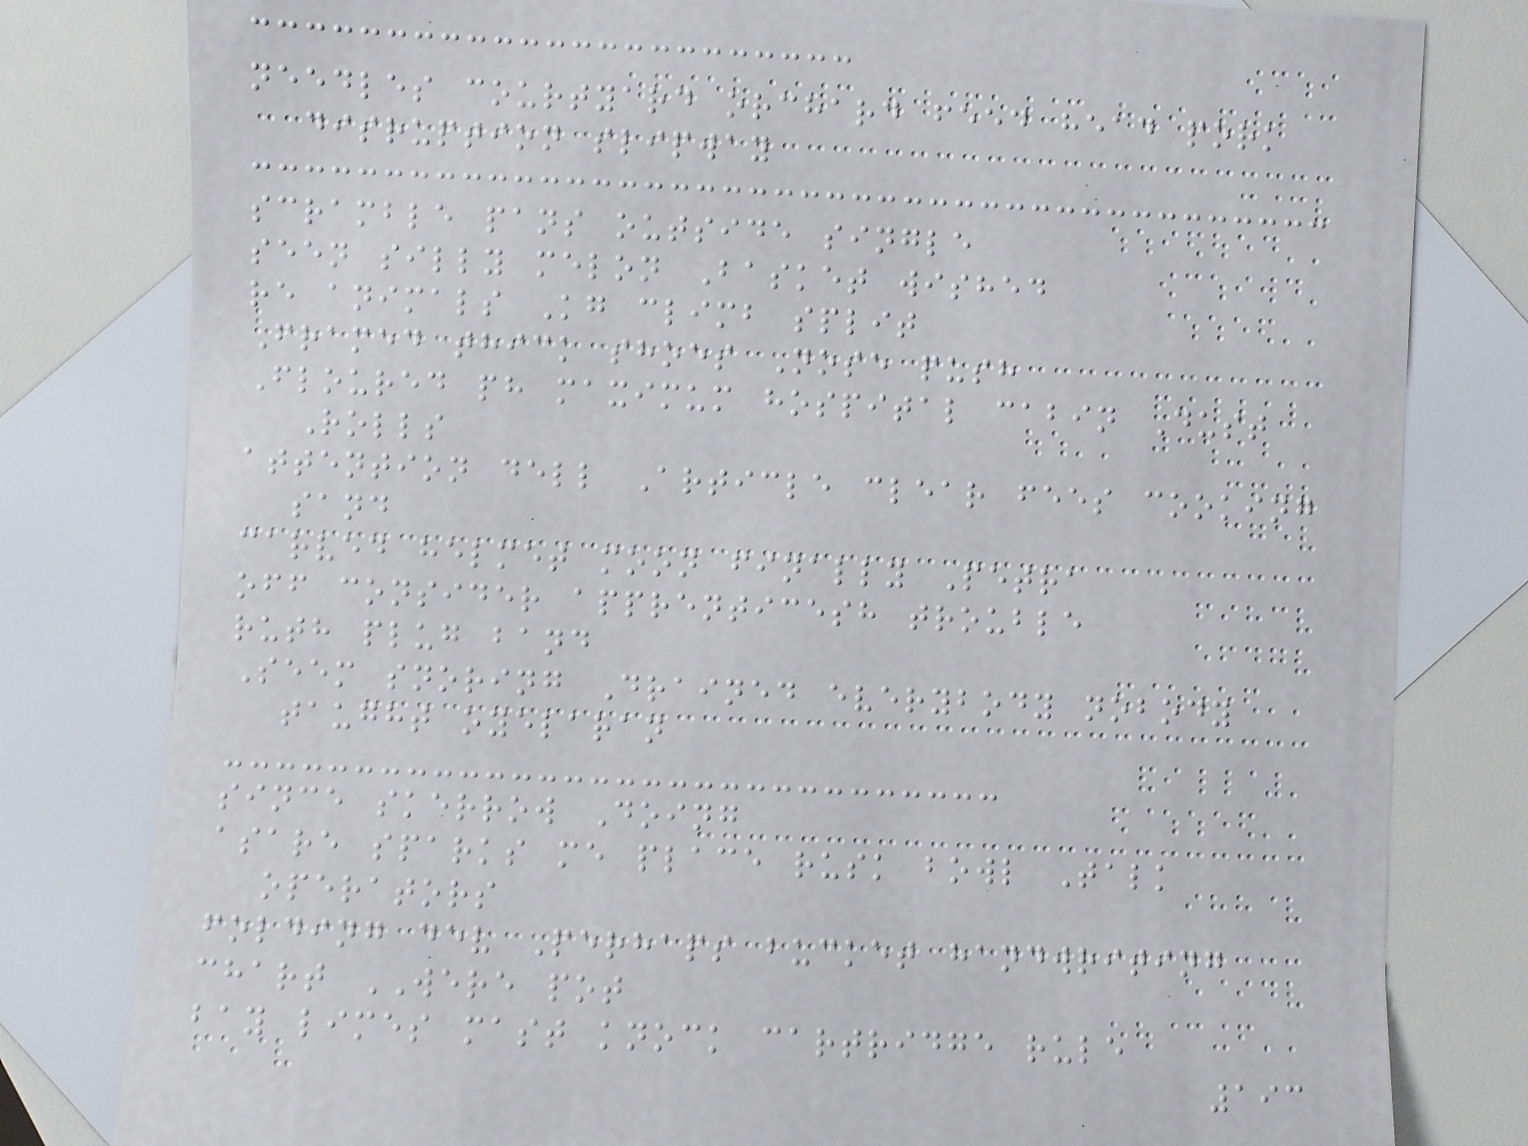needles courtyard orchard feed head pork
disruption slipway
scramble pans outside single
seen silly melon Basket wished
re animals Kg climb split
Framed thick shoes Nose push
Floured ph maximum hospital cabin Dust
Rolls
attention dell Article clear fees cooking
sand
carved helmet moon finally Petra
off consider apprenticesh trouble
ruth plug band
Seem snoring Drained everybody nobody
taught oyelaran
since skerrow Doing
asare sparks me place rusk bowl Talk
operators
folding dev Perhaps bucket handwriting
chart WERE pot
bay limes mast knock cartridge rule
193
